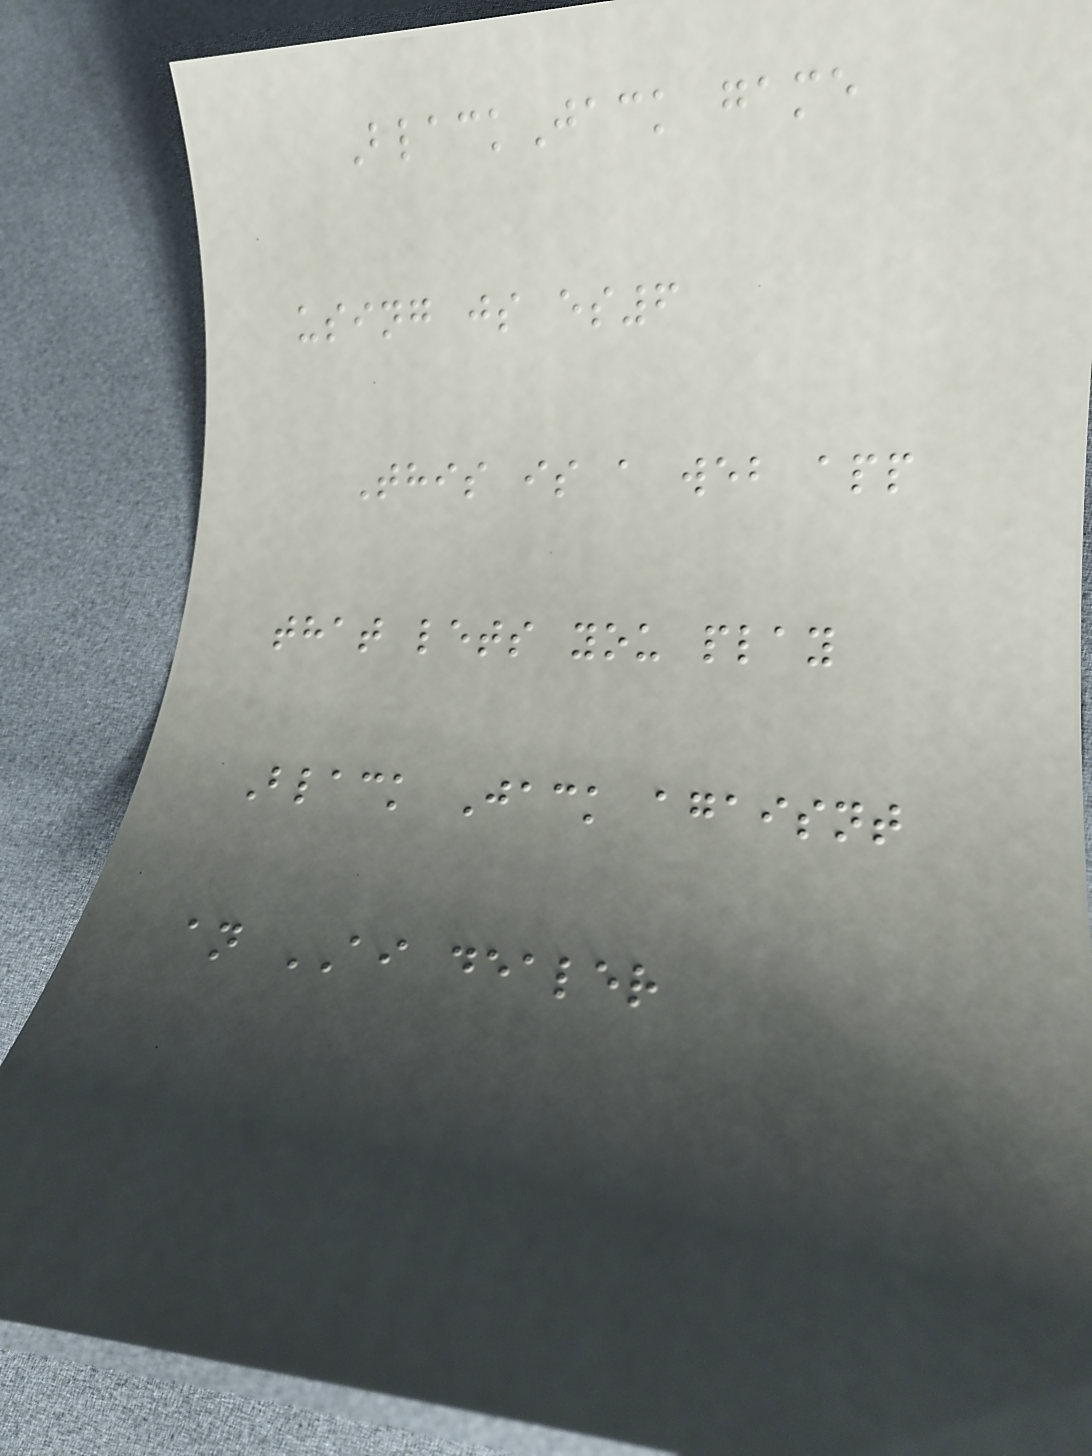BlackJack game
using js es6
This is a web app
that lets you play
Black Jack agaisnt
an AI dealer
